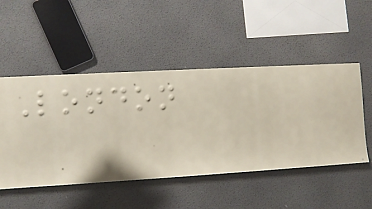London
